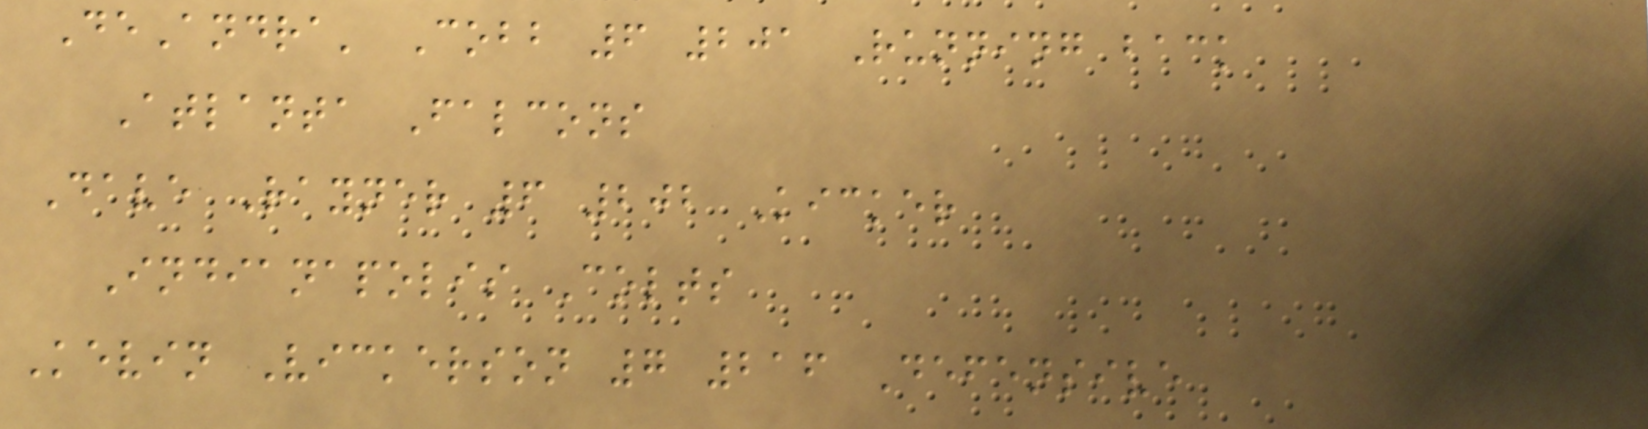DeAndra' Cobb 6 201 Running back
Atlanta Falcons
Dave Rayner 6 202 Kicker
Indianapolis Colts
Kevin Vickerson 7 216 Defensive
